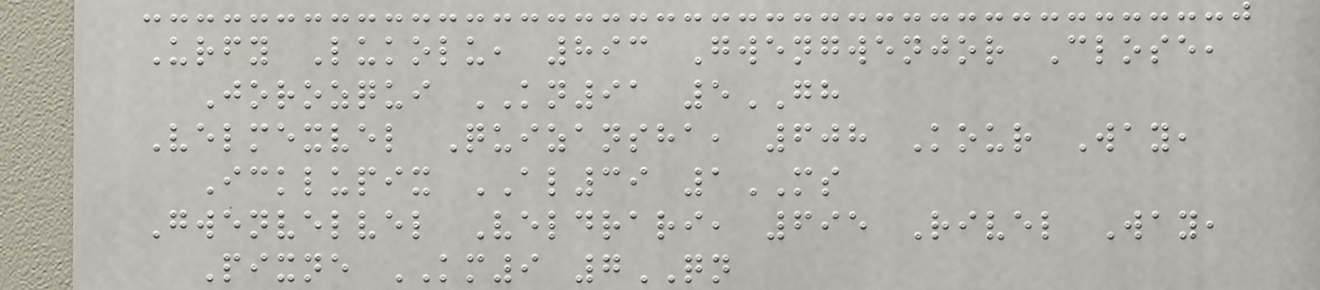Urfy Lukolu, 893 Gwengwenjor Close,
Jorozqui KN91 5GH
Velmexvel Quizansha, 608 Kour Way,
Icklupix AL39 1MS
Gwenvelvel Veldrari, 695 Rivel Way,
Pixne KM9 7QN
